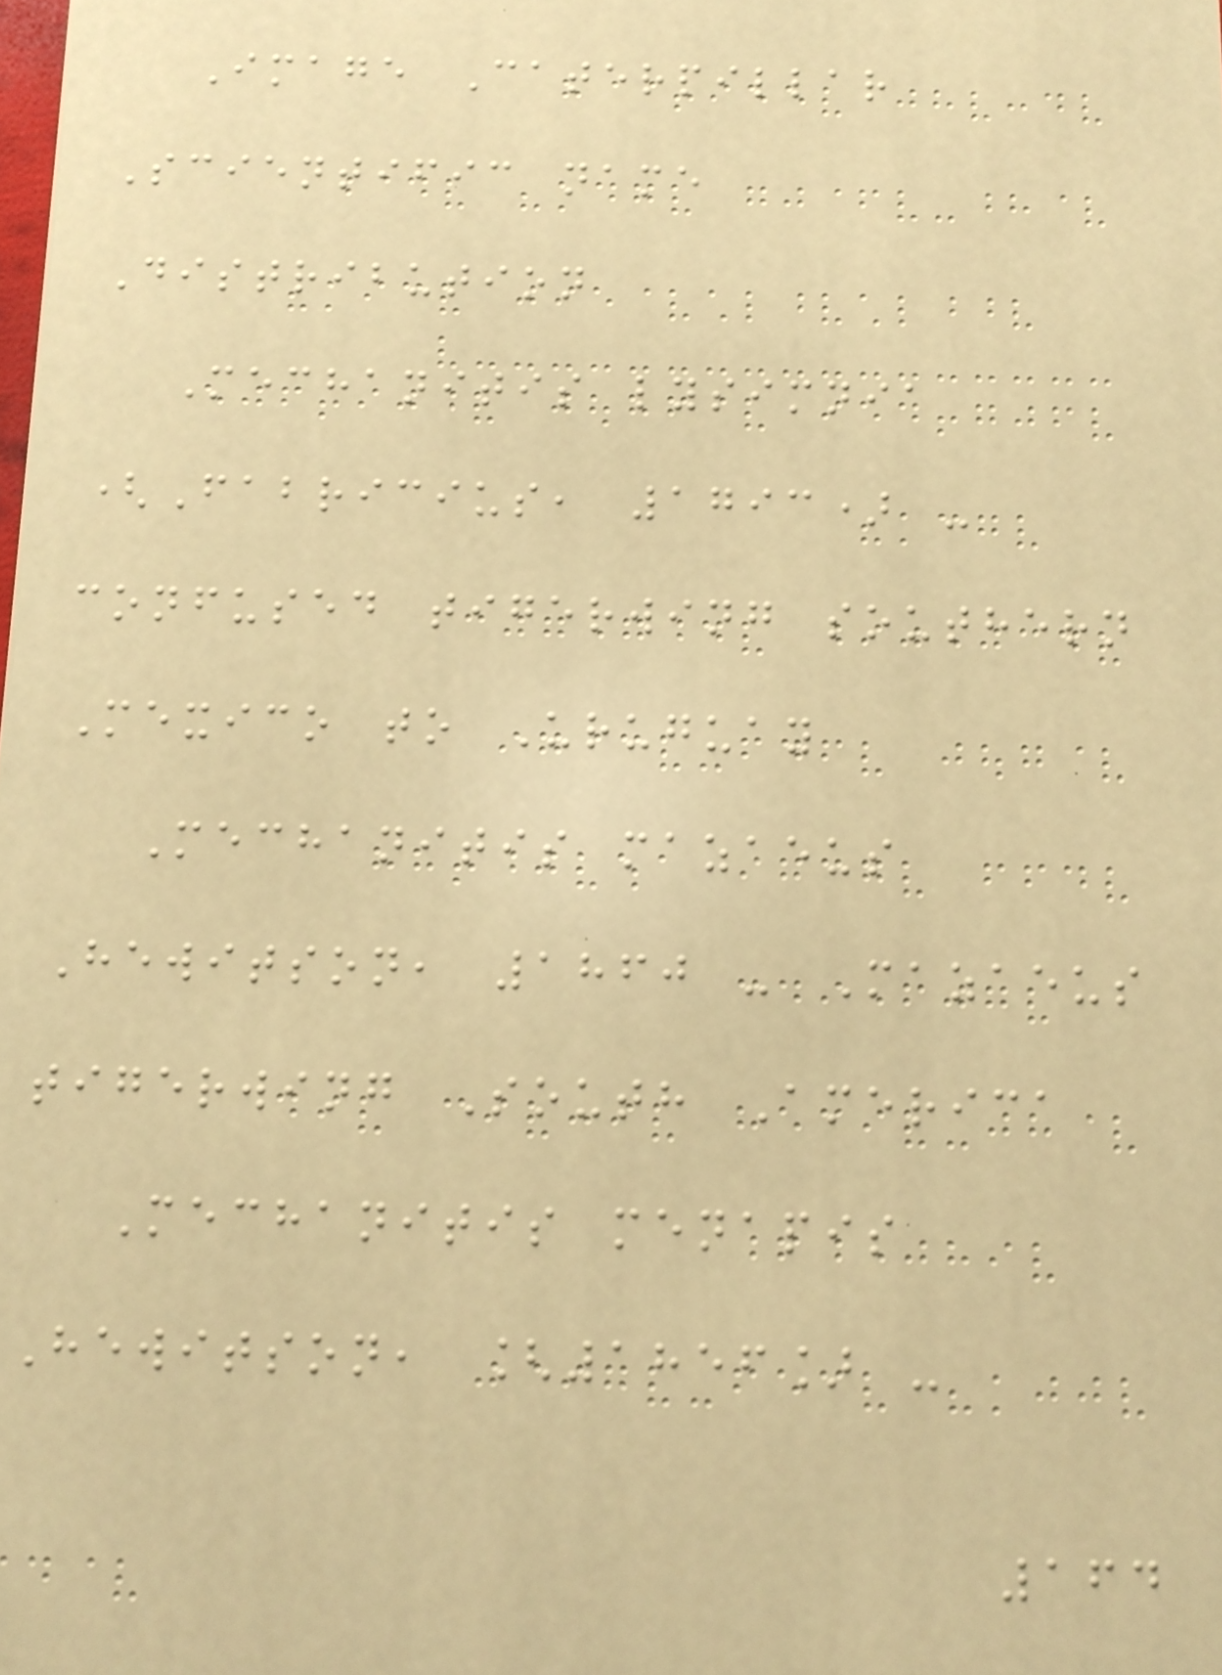Image Caterpillar
Scientific name
Distribution
Mechanitis lysimnia
(Fabricius, 1793) -
confused tigerwing southern
Mexico to Uruguay
Mechanitis mazaeus
Hewitson, 1860 - Mazaeus
tigerwing South America
Mechanitis menapis
Hewitson, [1856] -
164
